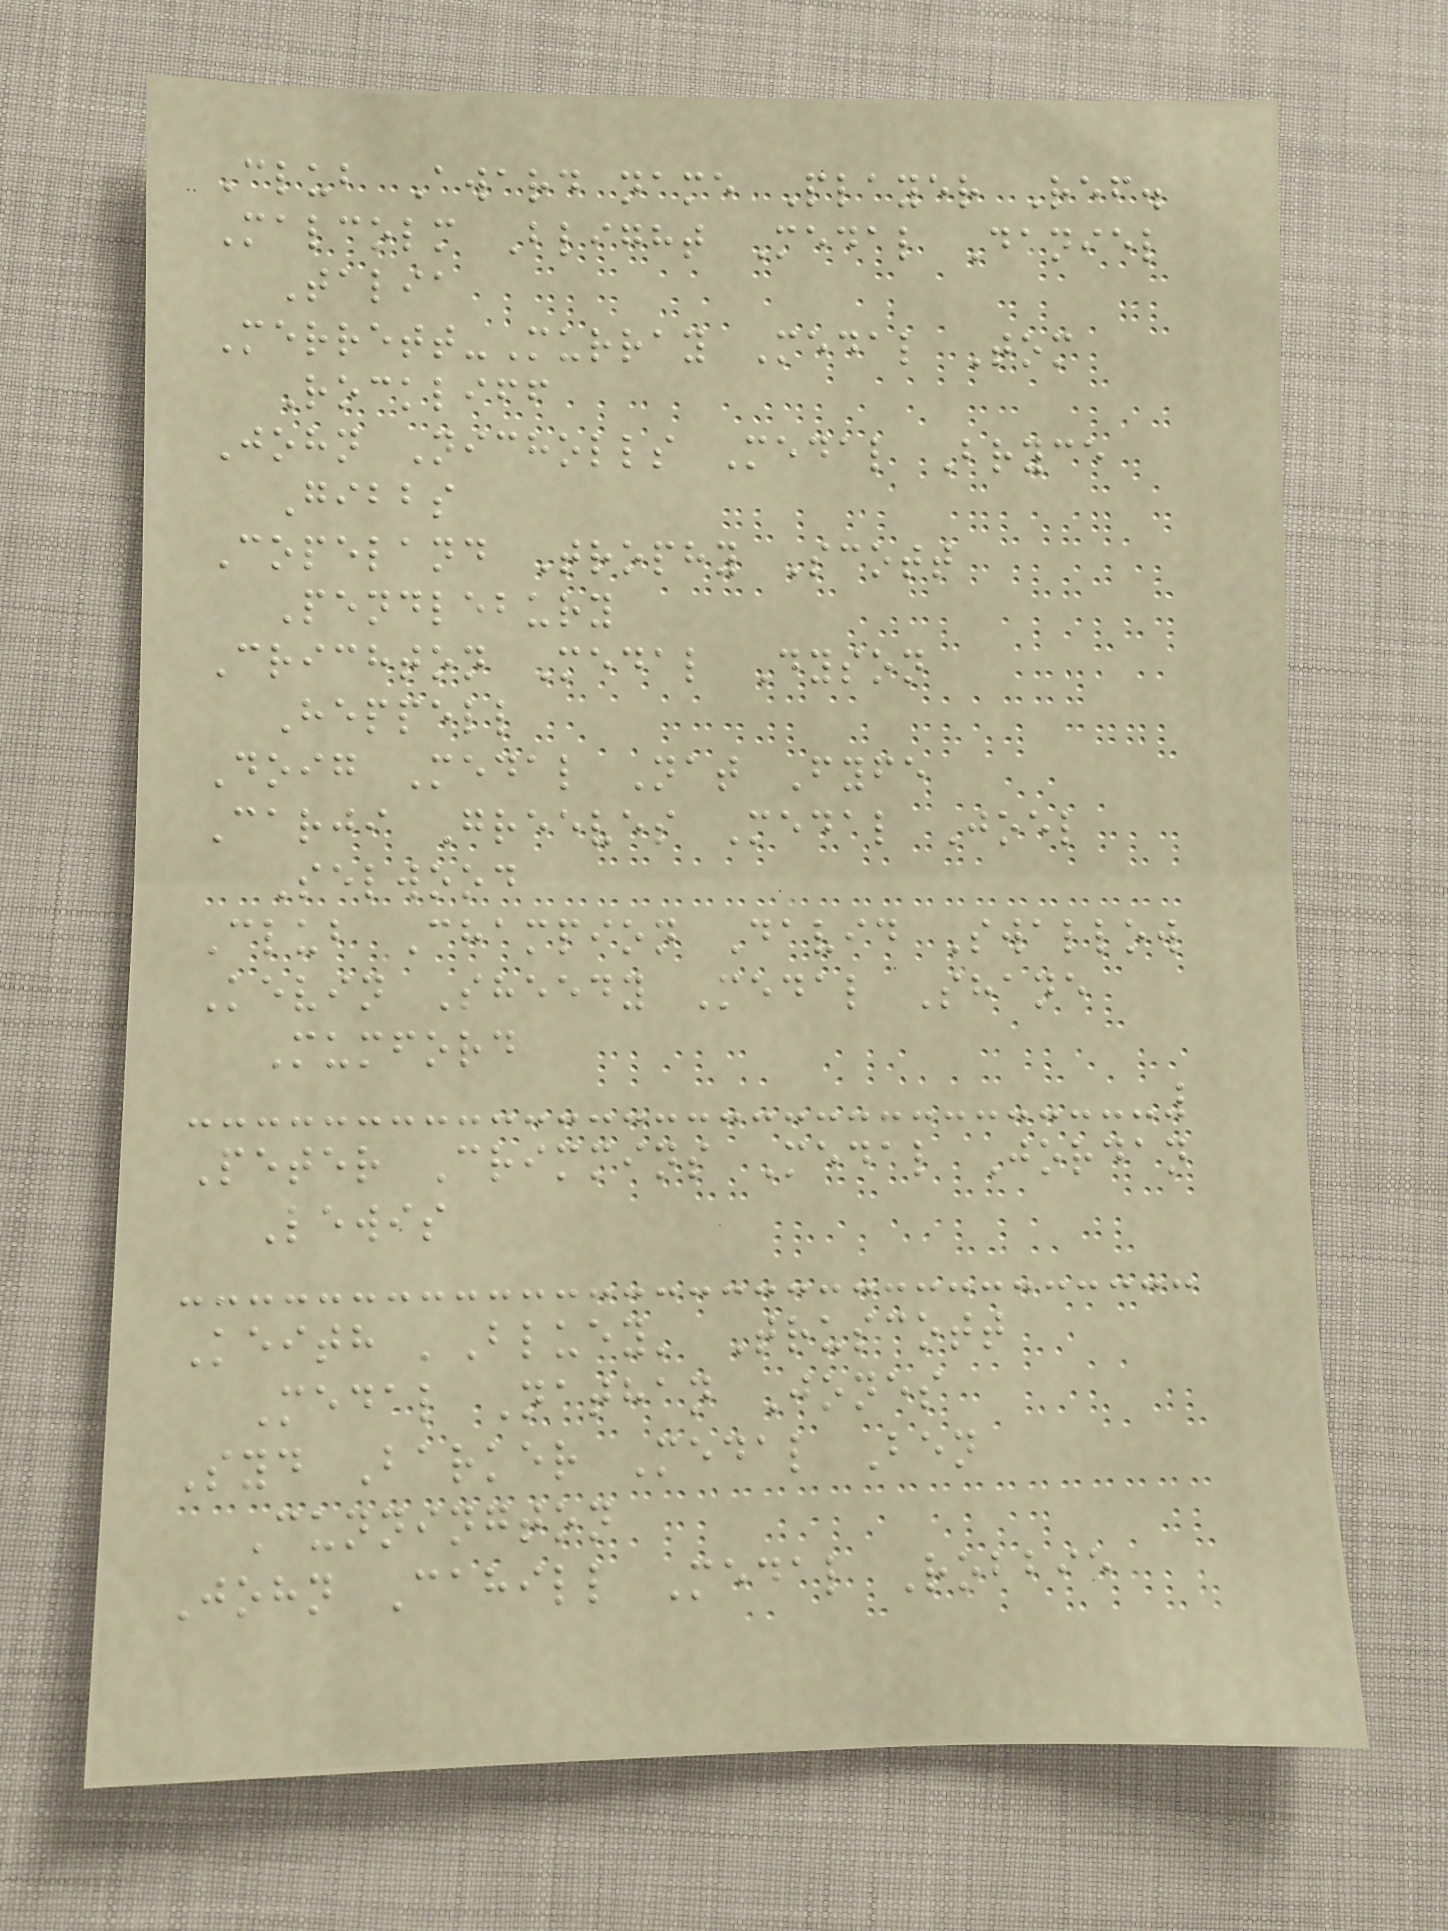Club Award name Player Ref.
Malcolm Blight Medal Daniel
Talia
Merrett-Murray Medal Tom
Rockliff
John Nicholls Medal Bryce
Gibbs
Copeland Trophy Scott
Pendlebury
Crichton Medal Dyson
Heppell
Doig Medal Nat Fyfe
Carji Greeves Medal Joel
Selwood
Club Champion David Swallow
Kevin Sheedy Medal Shane
Mumford
Peter Crimmins Medal Jordan
Lewis
Keith 'Bluey' Truscott
Medal Nathan Jones
Syd Barker Medal Ben
Cunnington
John Cahill Medal Robbie
